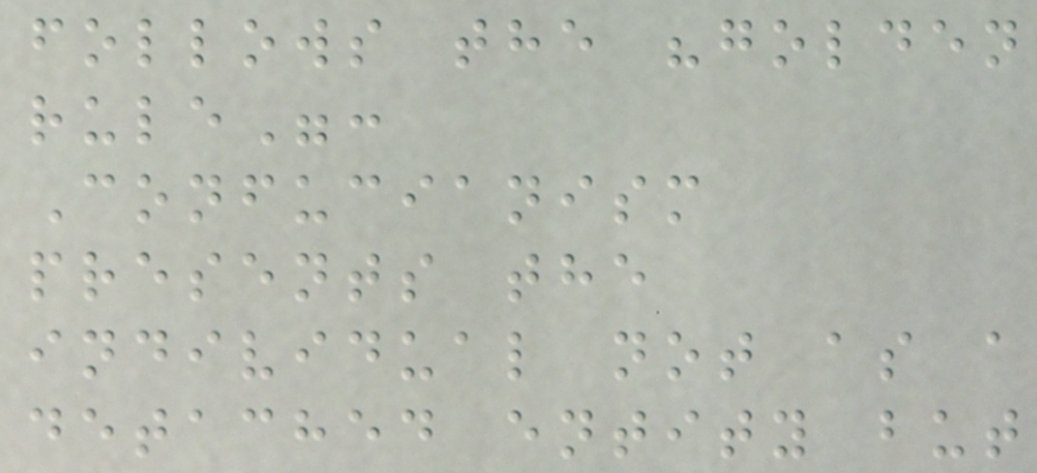follows the "golden
rule":
Confucianism
presents the
individual not as a
detached entity but
